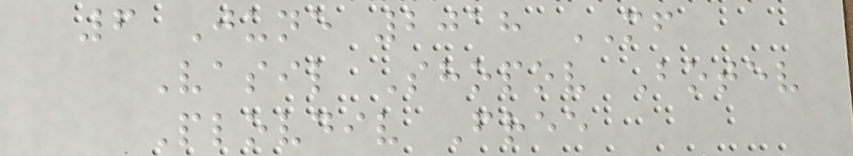6 June 2018 MF
Vasil Shopov Botev
Plovdiv Free
